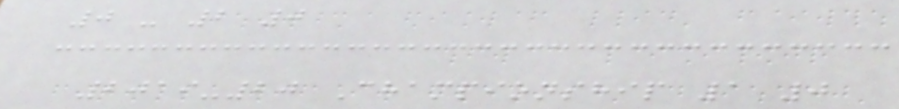0 - 2 0
2019-20 Championship 1 0
